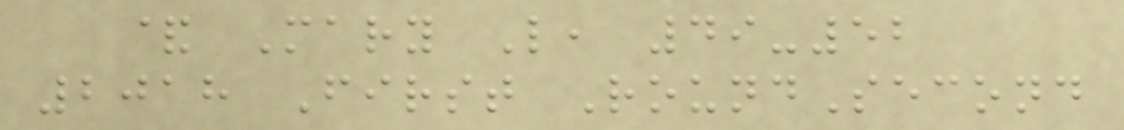& Mary L, 49-52
2018 First RoundSecond
